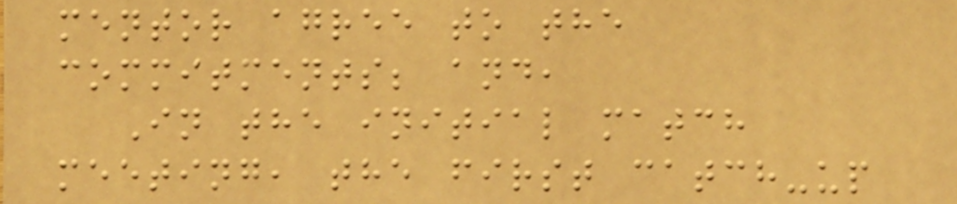mentor agree to the
commitments; and,
In the initial match
meeting, the first catch-up
